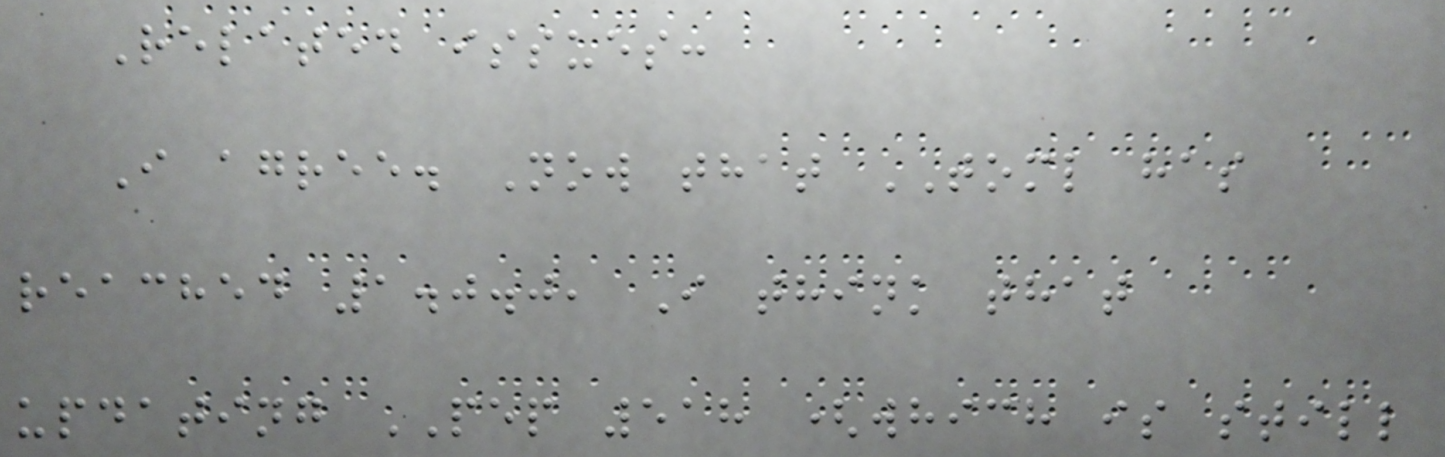Related issues:
I agree. Now that TOML has
reached 1.0.0, I think that
updating PEP 518 (which is still
